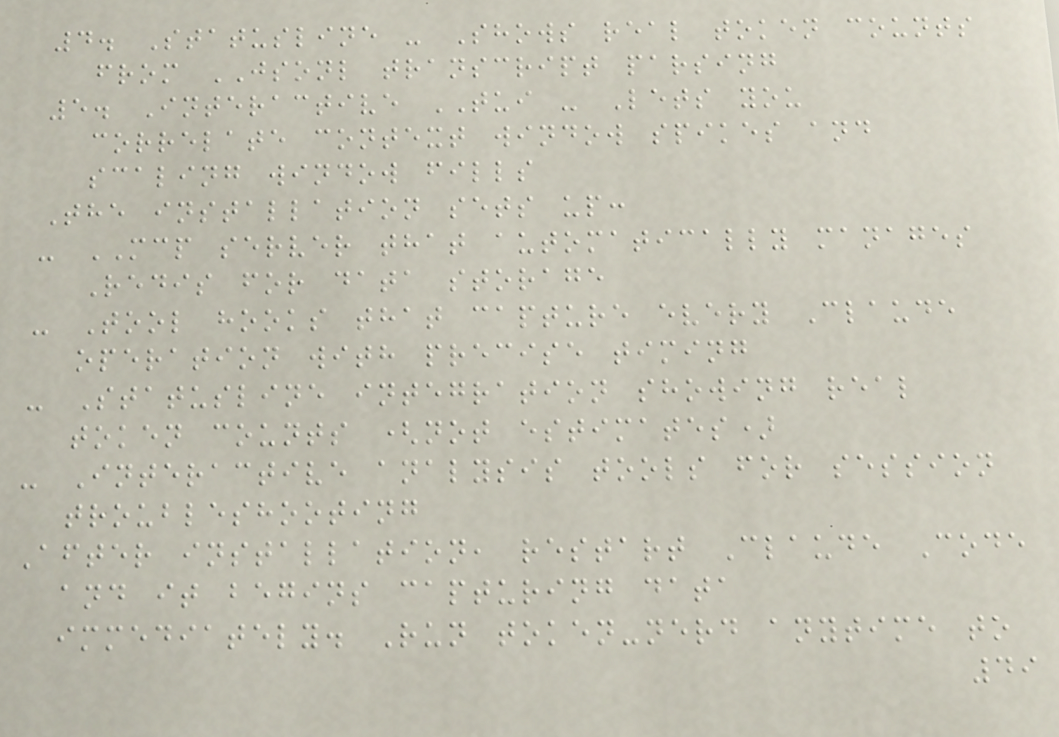4. Statusline - Shows real token counts
from JSONL transcript parsing
5. Interactive TUI - Lets you
correlate context window spikes and
scaling window fills
The installation sets up:
- MCP server that automatically manages
Redis for data storage
- Tool hooks that capture every Claude
operation with precise timing
- Statusline integration showing real
token counts (not estimates)
- Interactive analysis tools for session
troubleshooting
After installation, restart Claude Code
and it begins capturing data
immediately. Run token-nerd anytime to
49
